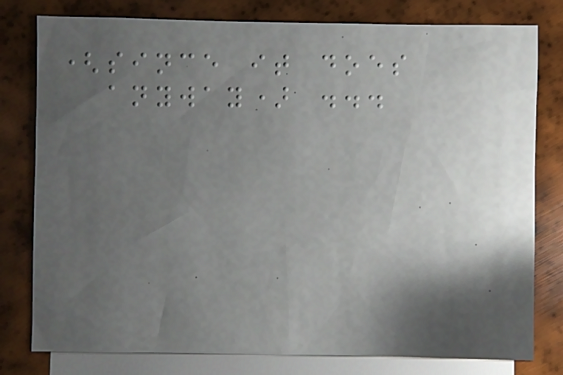(since it does
anyway) ...
